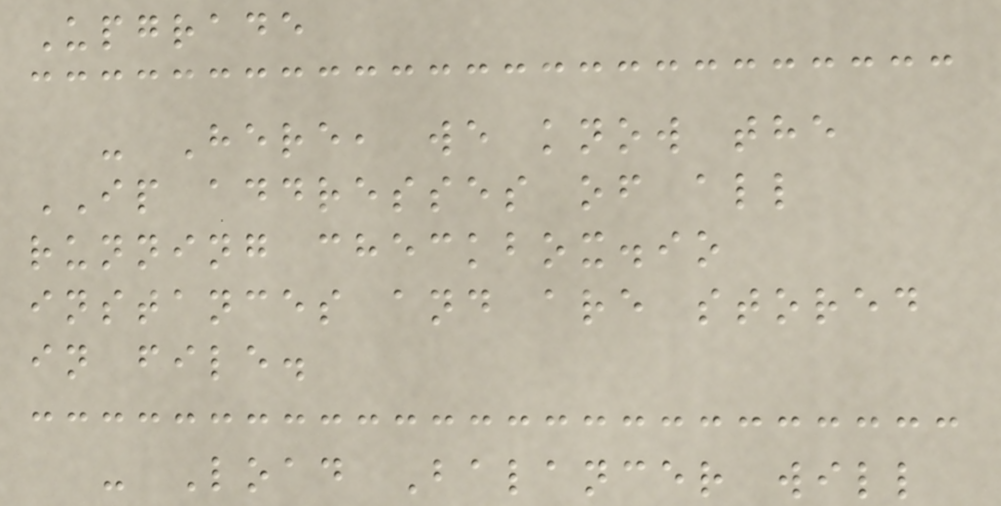Upgrade
- Here, we know the
IP addresses of all
running checkbox.io
instances and are stored
in file.
- Load Balancer will
